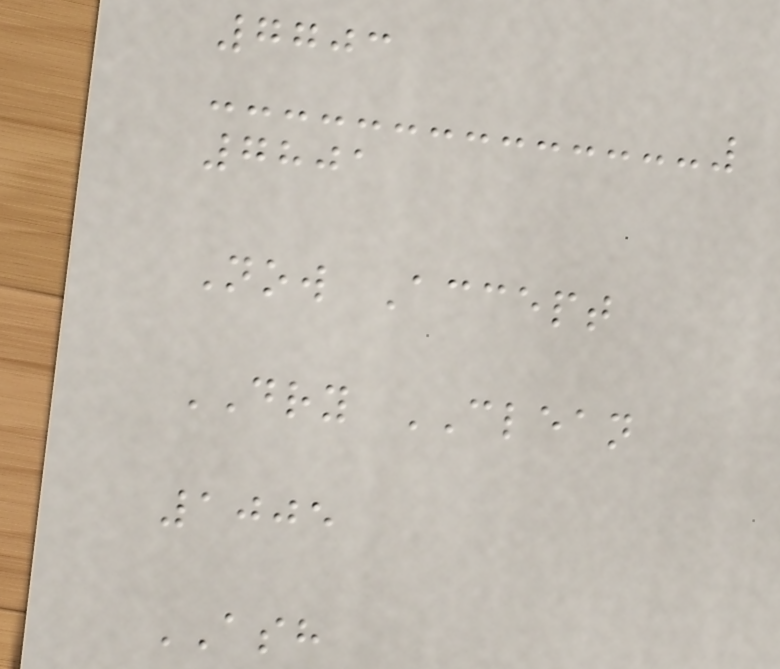7703
7801
Now Accept
DRY CLEAN
1005
ASH
